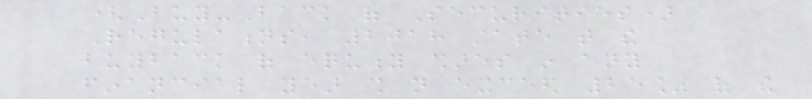(Buy-Back of Securities)
Regulations, 2018 state that the
buyback of equity shares in any
financial year shall not exceed 25% of the
